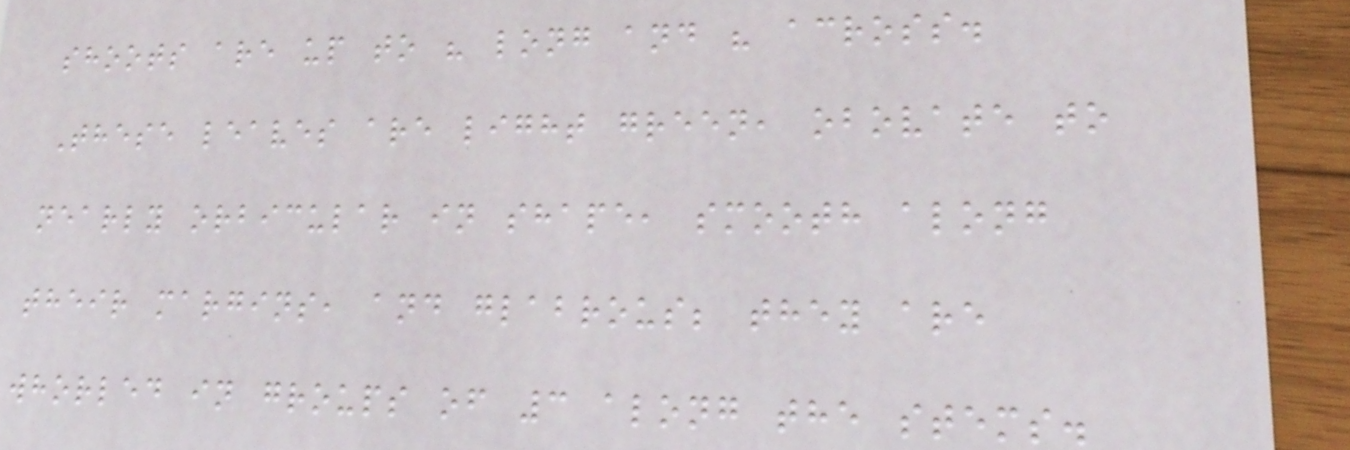shoots are up to " long and " across.
These leaves are light green, obovate to
nearly orbicular in shape, smooth along
their margins, and glabrous; they are
whorled in groups of 3 along the stems.
